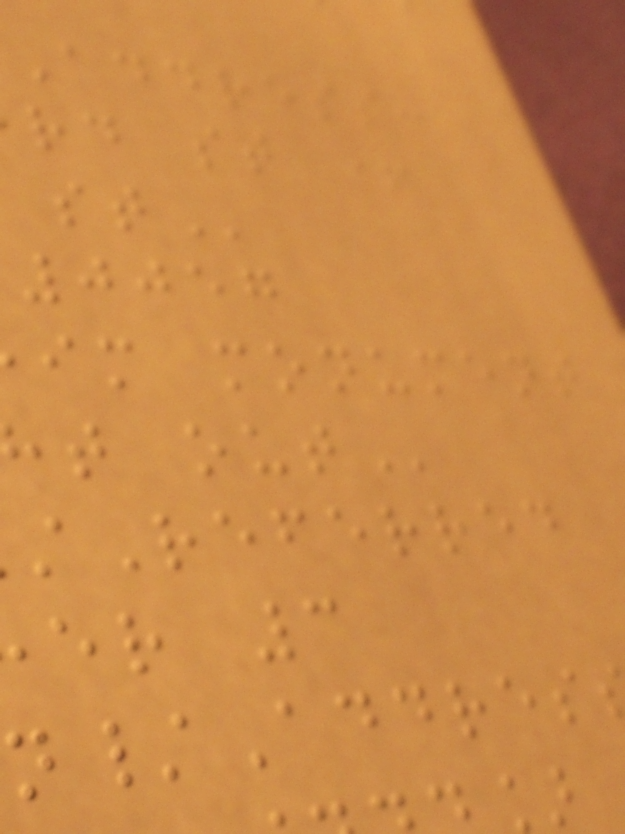Address:
rd st +
0057
im monument
Referred
er 3
